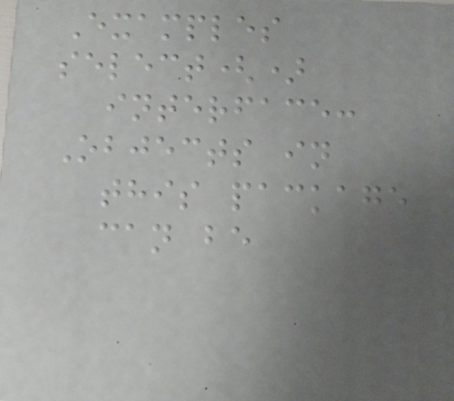Examples
select()
interface:
Objects in
this package
can be
